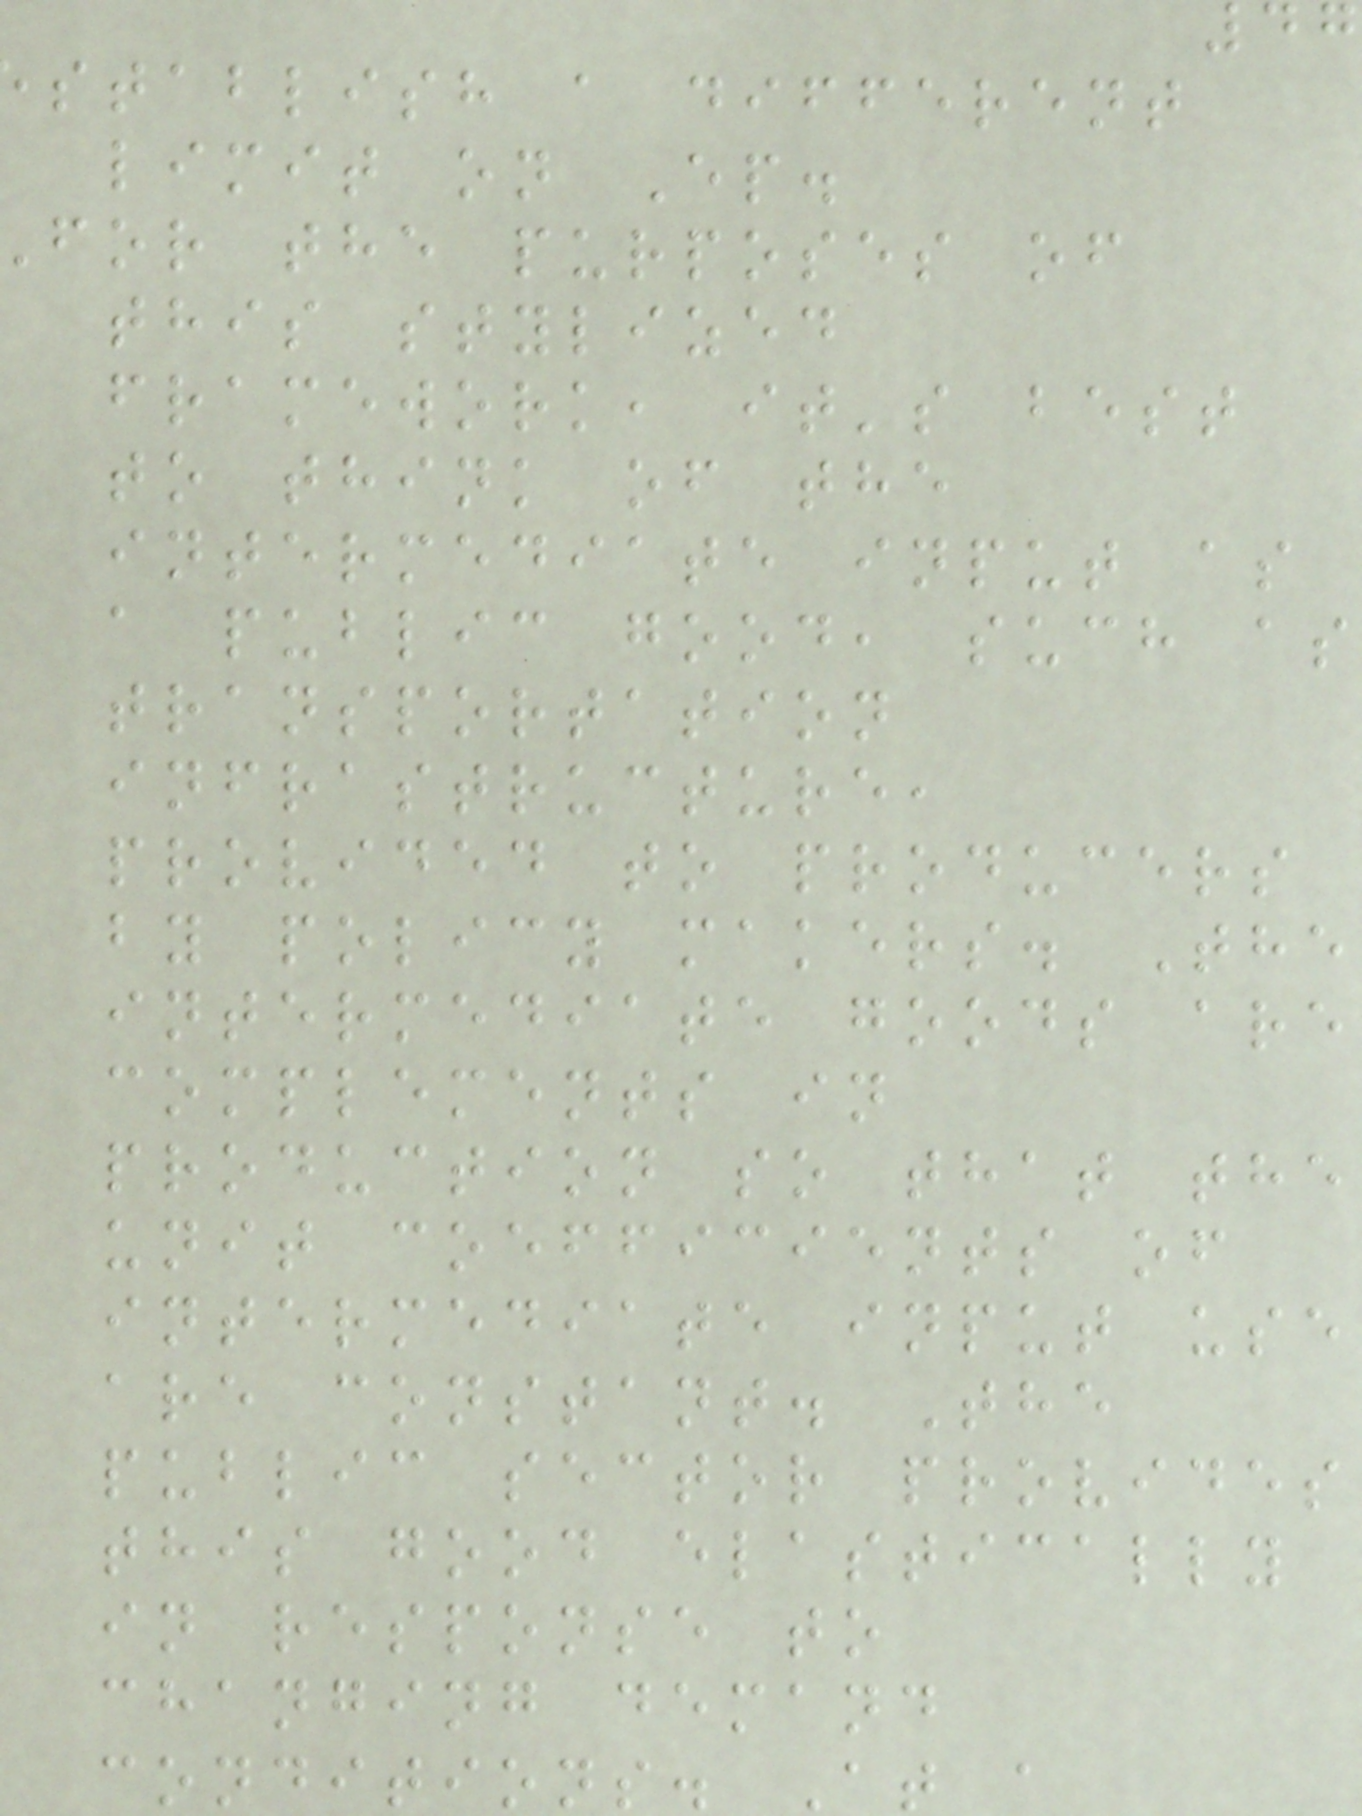stablish a different
limit on Ep.
for the purposes of
this stylized
framework, it's best
to think of the
intermediate input as
a public good, such as
transportation
infrastructure,
provided to producers
by policy makers. The
intermediate goods are
complements in
production so that the
unit coefficients of
intermediate input use
are constant. The
public sector provides
this good elastically
in response to
changing demand
conditions. At a
